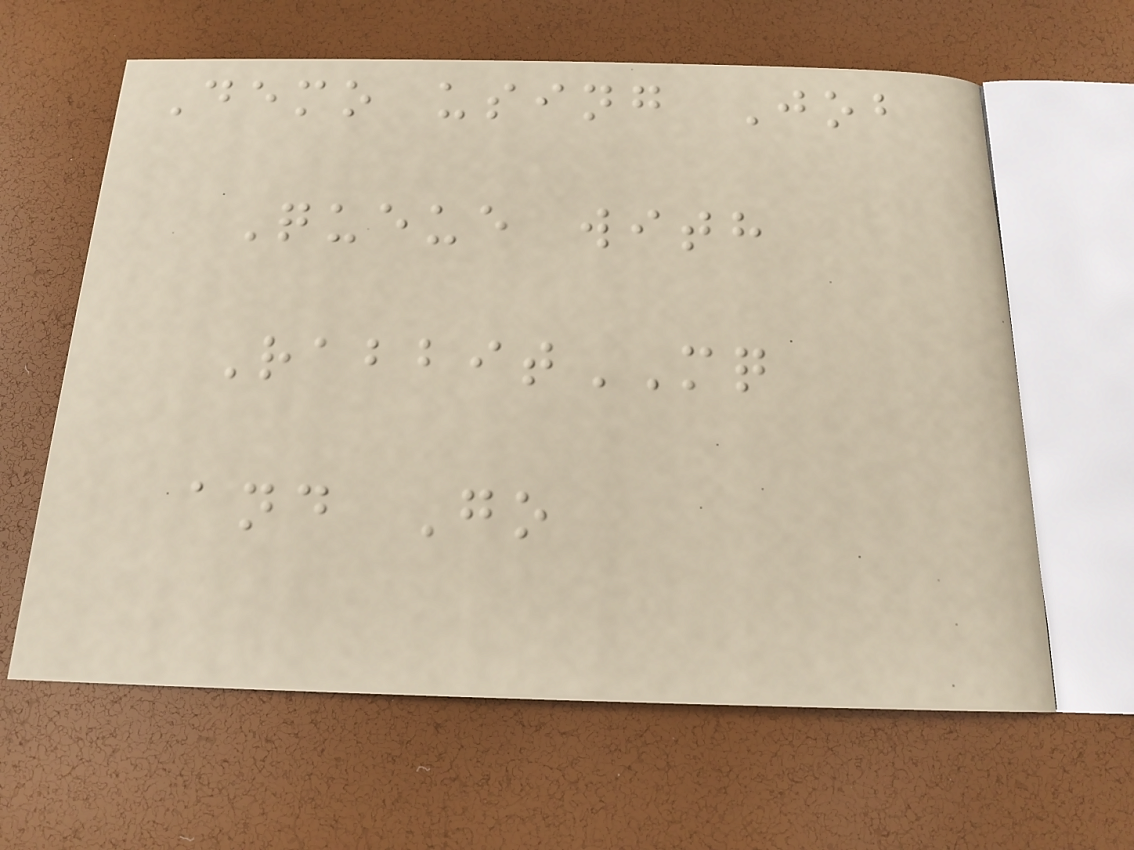Demo using Job
Queue with
RabbitMQ
and Go
